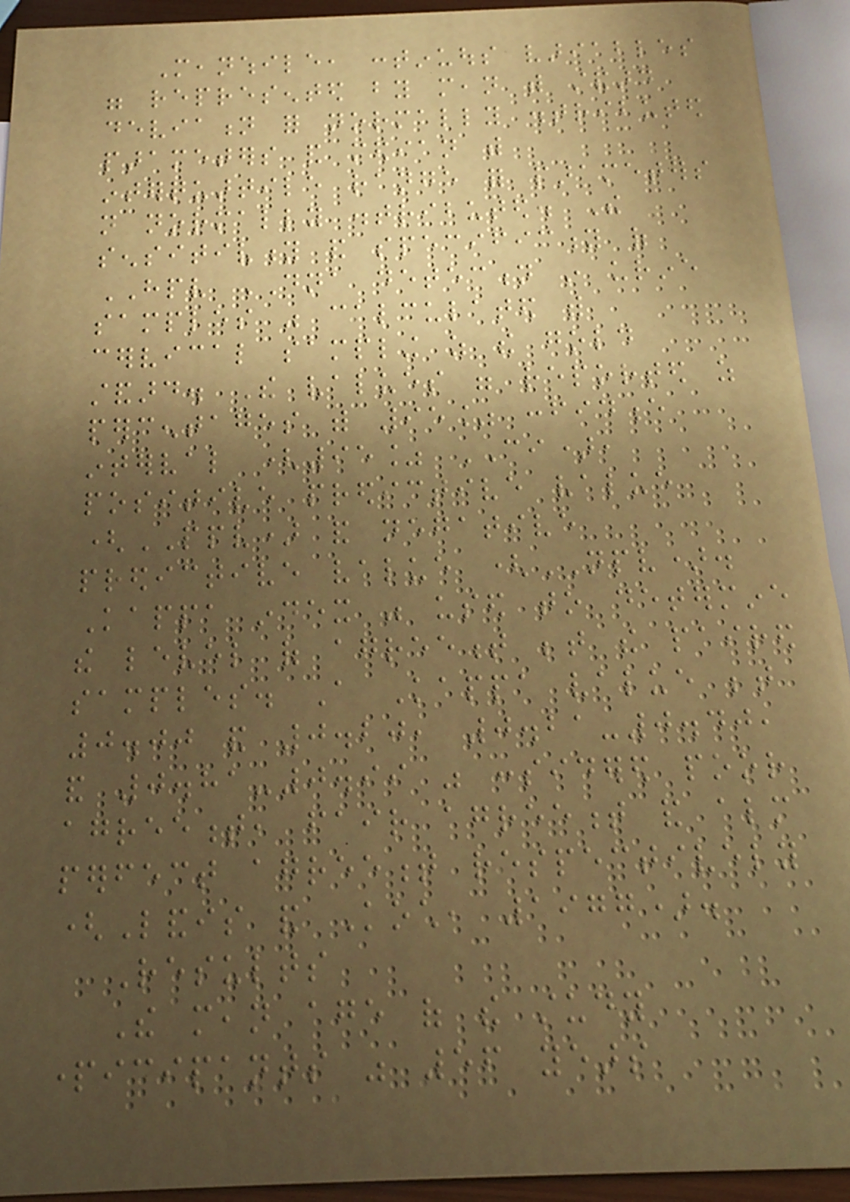Meanwhile, continuous variables
were represented by mean with standard
deviation for normally distributed
parameters and median with
interquartile range for parameters
not normally distributed. The
sensitivity and specificity of
HPV DNA detection in urine
samples was calculated with
cervical sampling as the gold
standard. The values were reported as
percentages with 95% confidence
interval (95% CI),
positive predictive value
(PPV) and negative
predictive value (NPV).
Kappa index was used to determine
the level of agreement between the paired
samples. A Kappa value between
0.00 and 0.20, 0.21-0.40,
and 0.81-0.99 was considered poor
agreement, fair agreement and almost
perfect agreement respectively
(Landis and Koch, 1977).
Results
The mean age of the study
participants was 56 years
